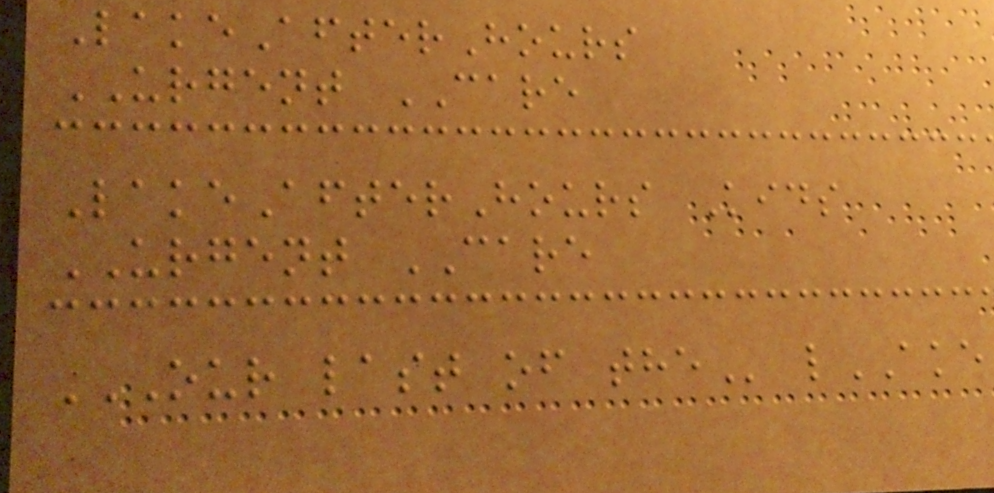LakeAfterHours
URGENT CARE
LakeAfterHours Kids
URGENT CARE
OUR LAST OF THE lAKE
